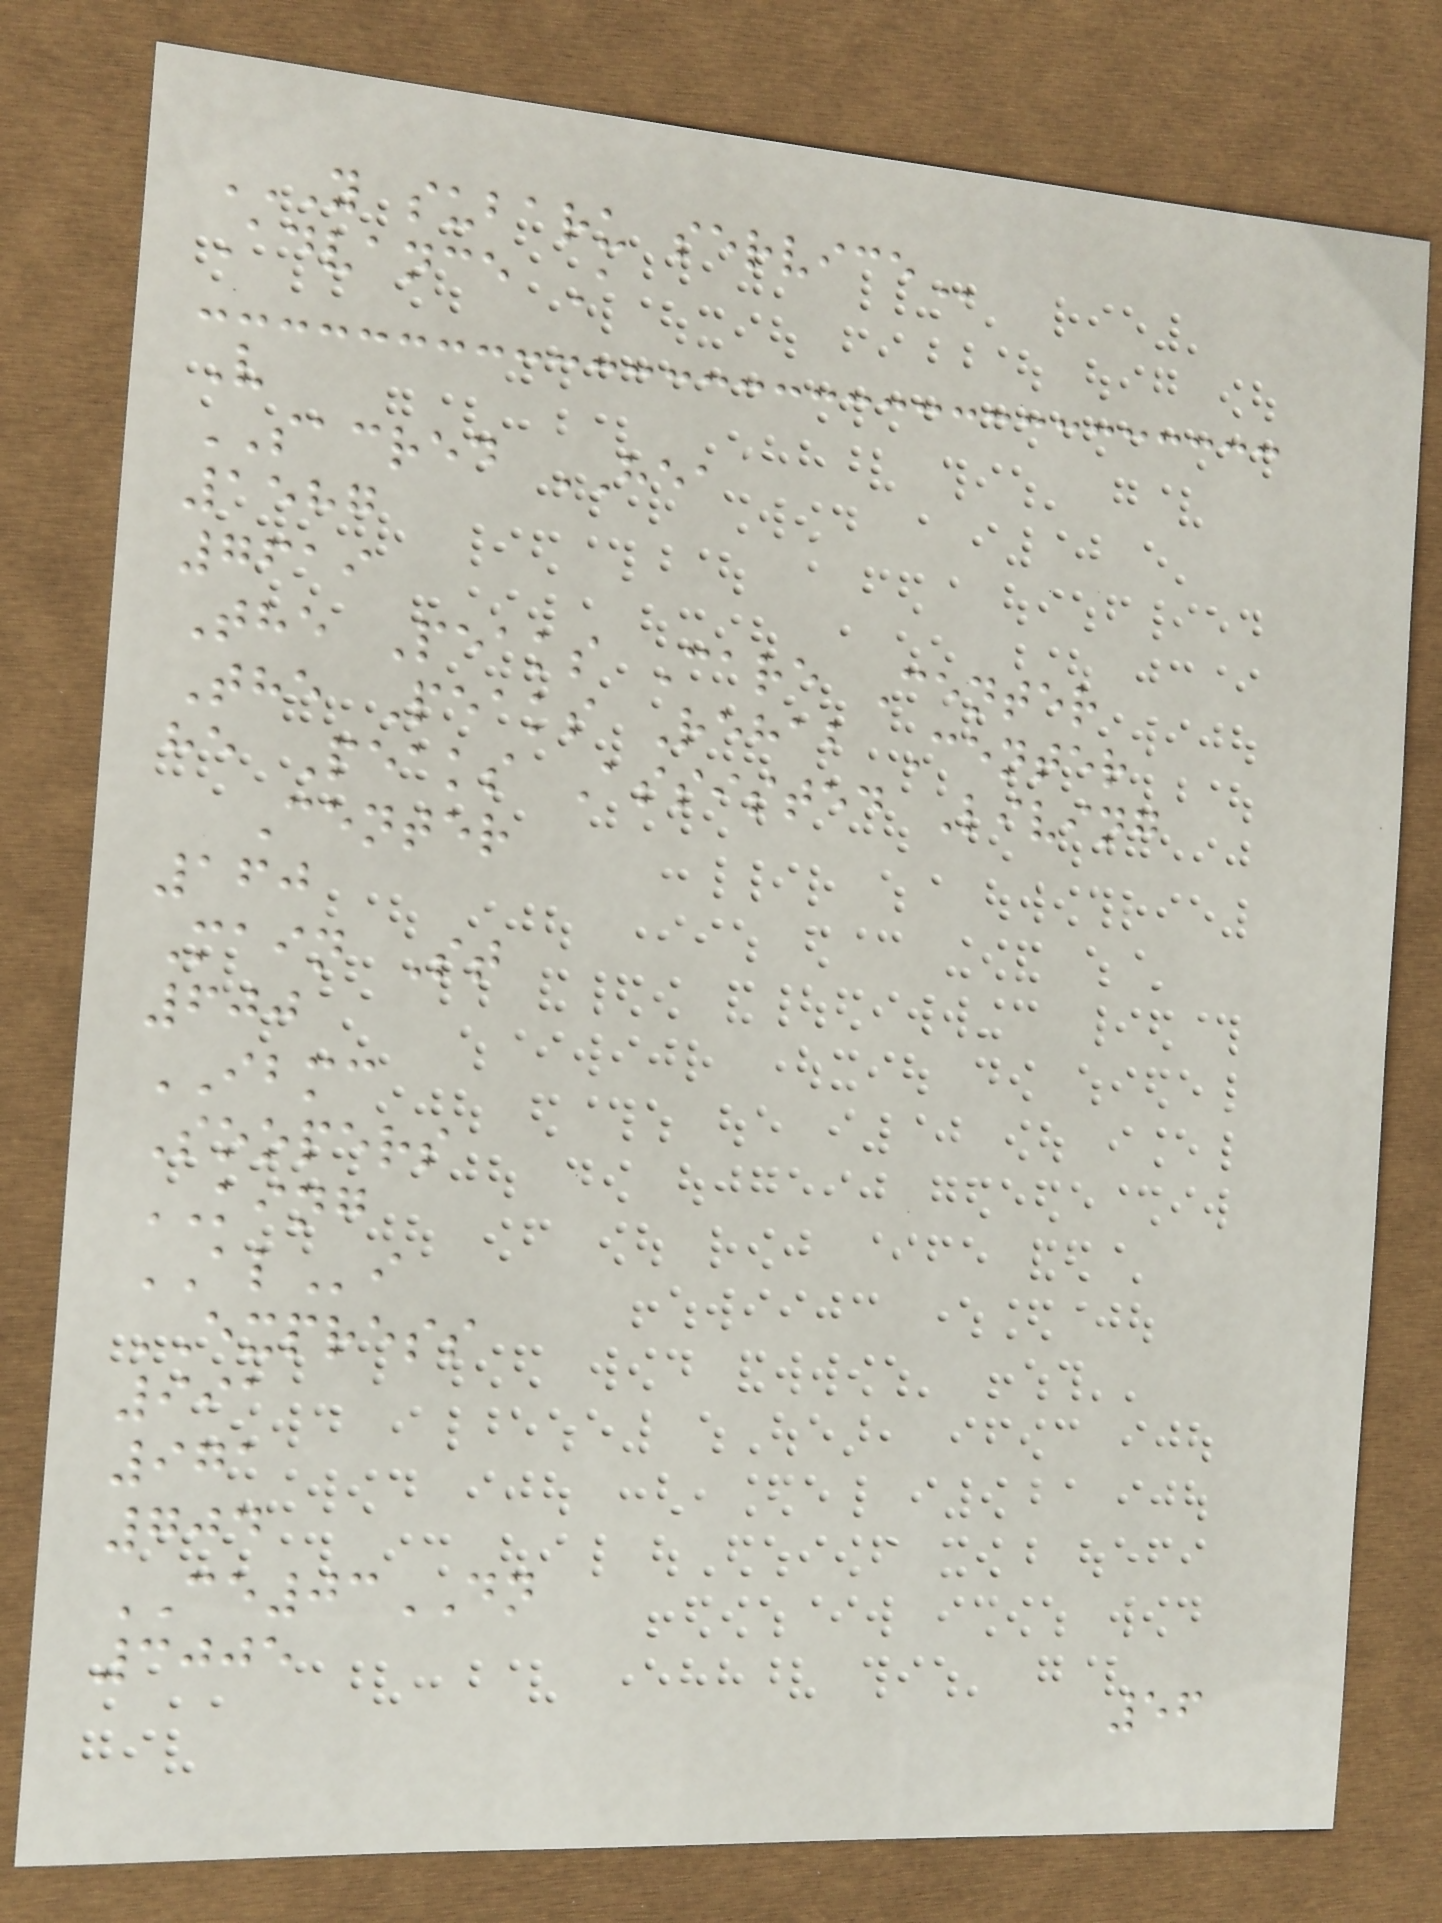Y SUBARU SERVICE
Advance A
V
SACRED HEA
1587
7619
The Peaks Care Center
The Peaks Rehab Center
he Peaks Assisted Living
Center
160
Main St
600
IBMC
Soopers
KING
ALi
EXPRESS
991
971
704
CE03DN
3005
56
